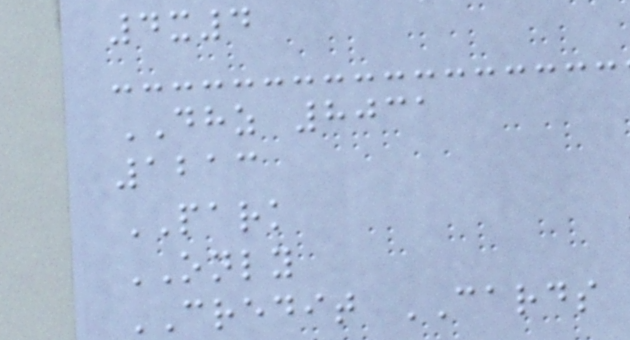4x4
DHZ 8031
1213
PARK
ONLY
CREDIT CARDS
